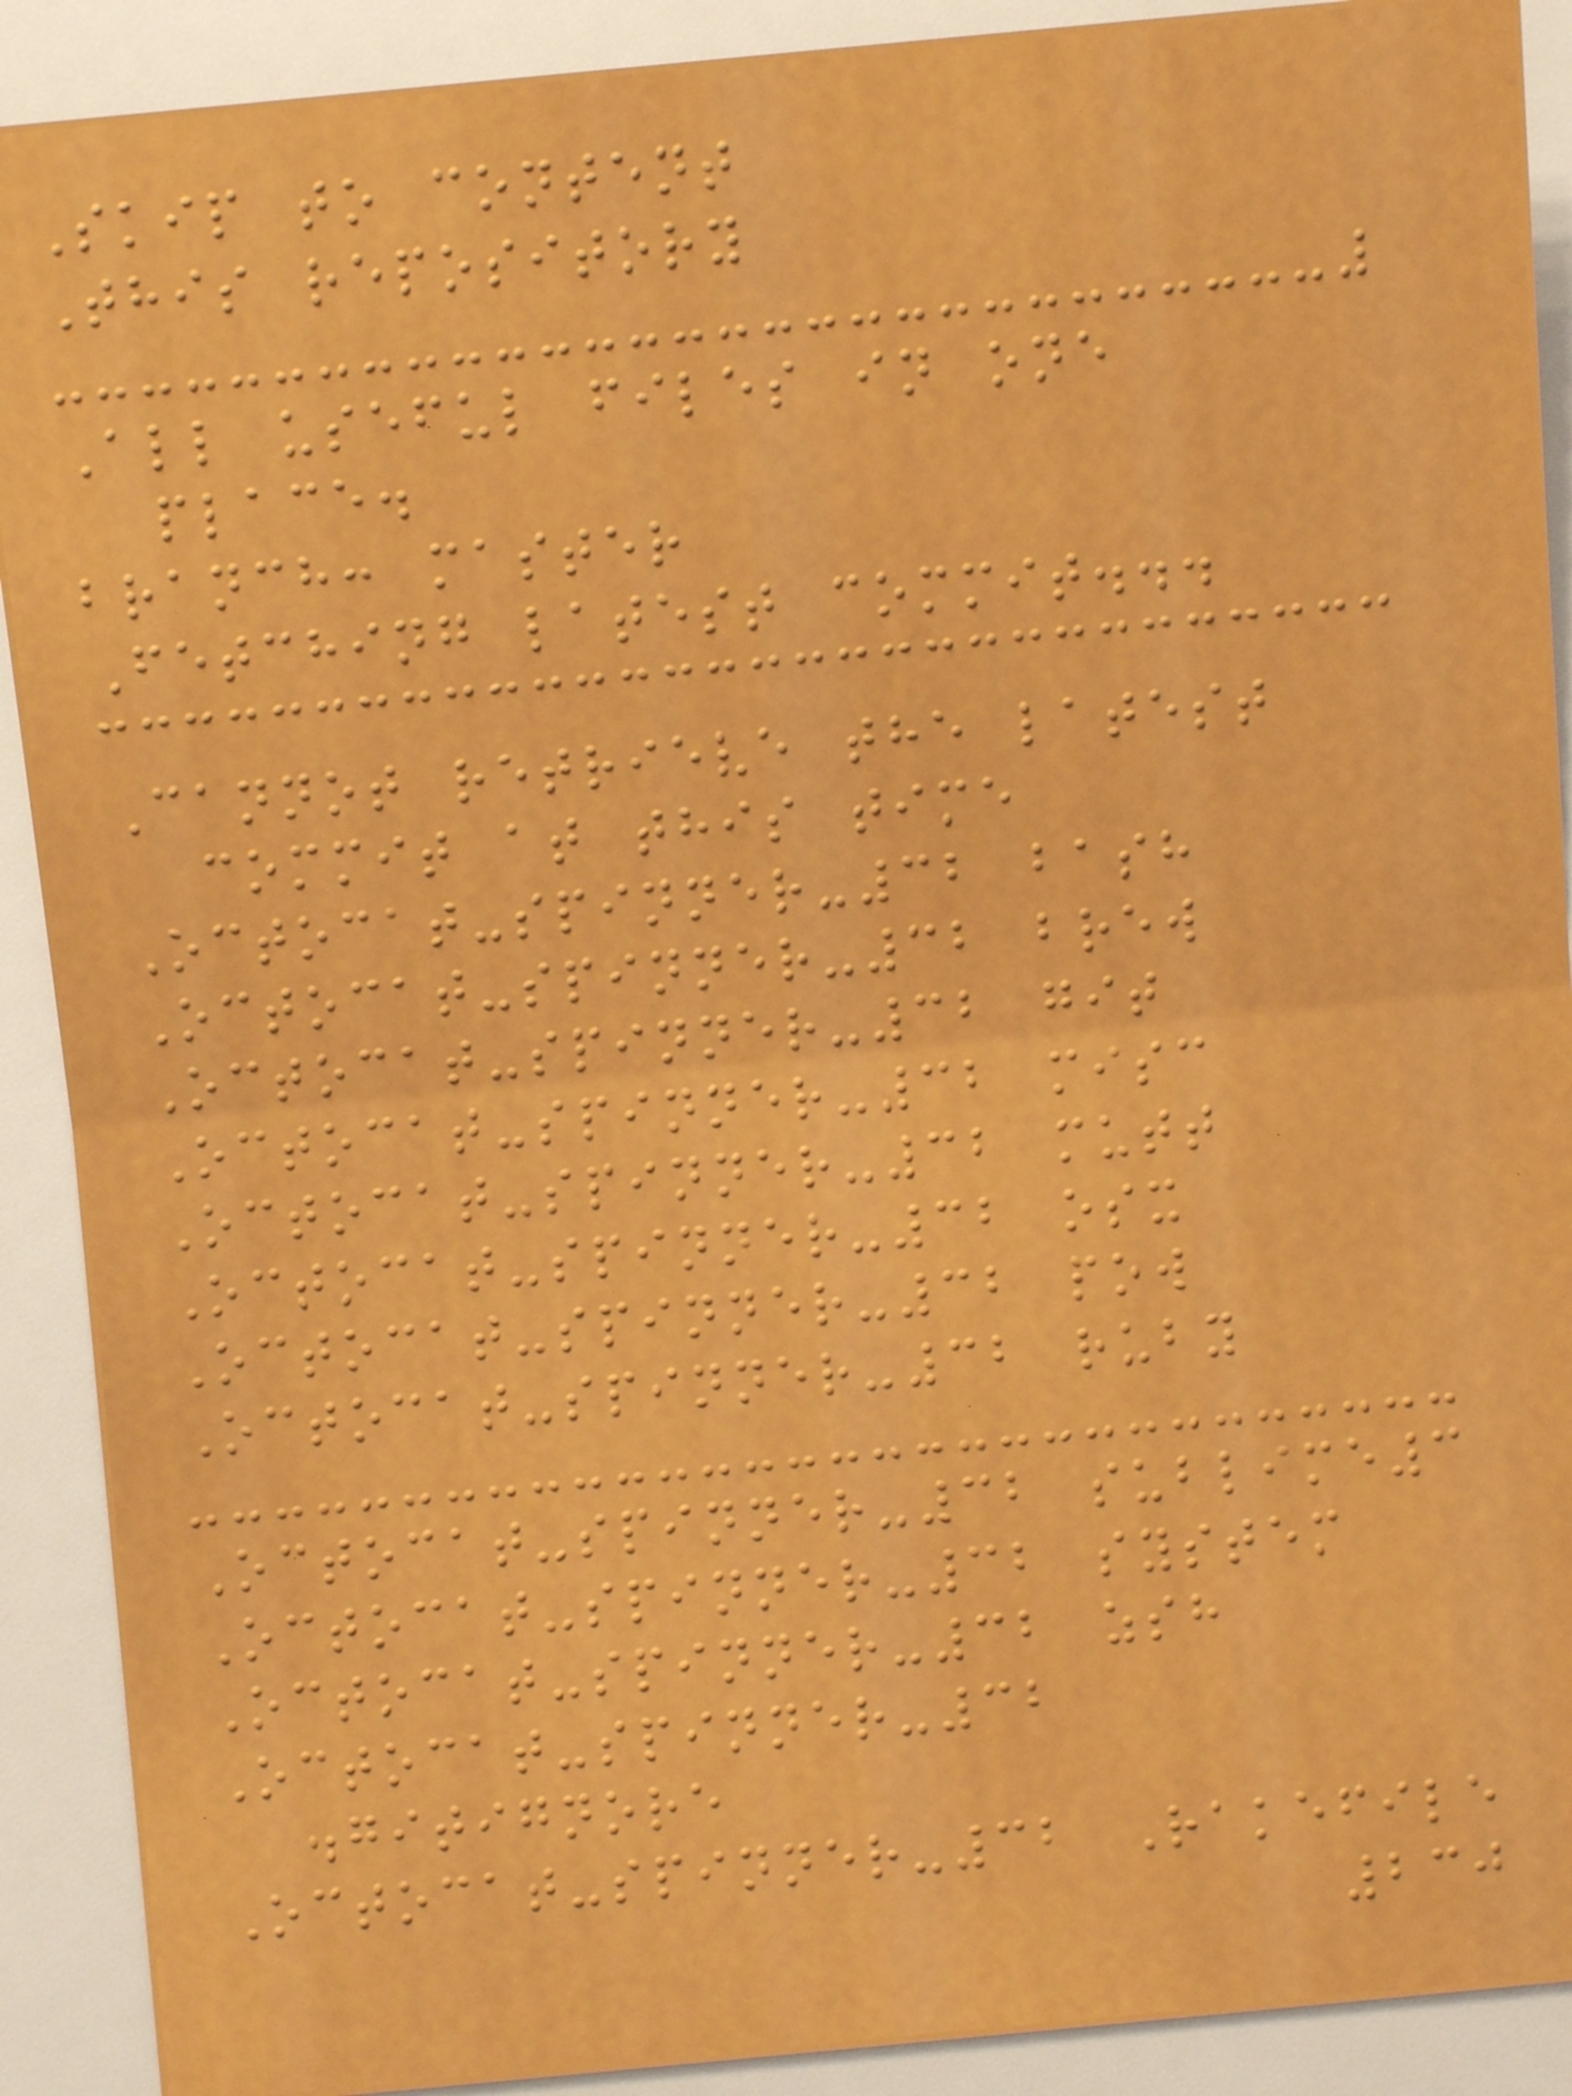Skip to content
This repository
All useful files in one
place.
branch: master
Fetching latest commit...
Cannot retrieve the latest
commit at this time
Octocat-spinner-32 bash
Octocat-spinner-32 brew
Octocat-spinner-32 git
Octocat-spinner-32 misc
Octocat-spinner-32 mutt
Octocat-spinner-32 osx
Octocat-spinner-32 pow
Octocat-spinner-32 ruby
Octocat-spinner-32 sublime3
Octocat-spinner-32 system
Octocat-spinner-32 zsh
Octocat-spinner-32
.gitignore
Octocat-spinner-32 Rakefile
230
